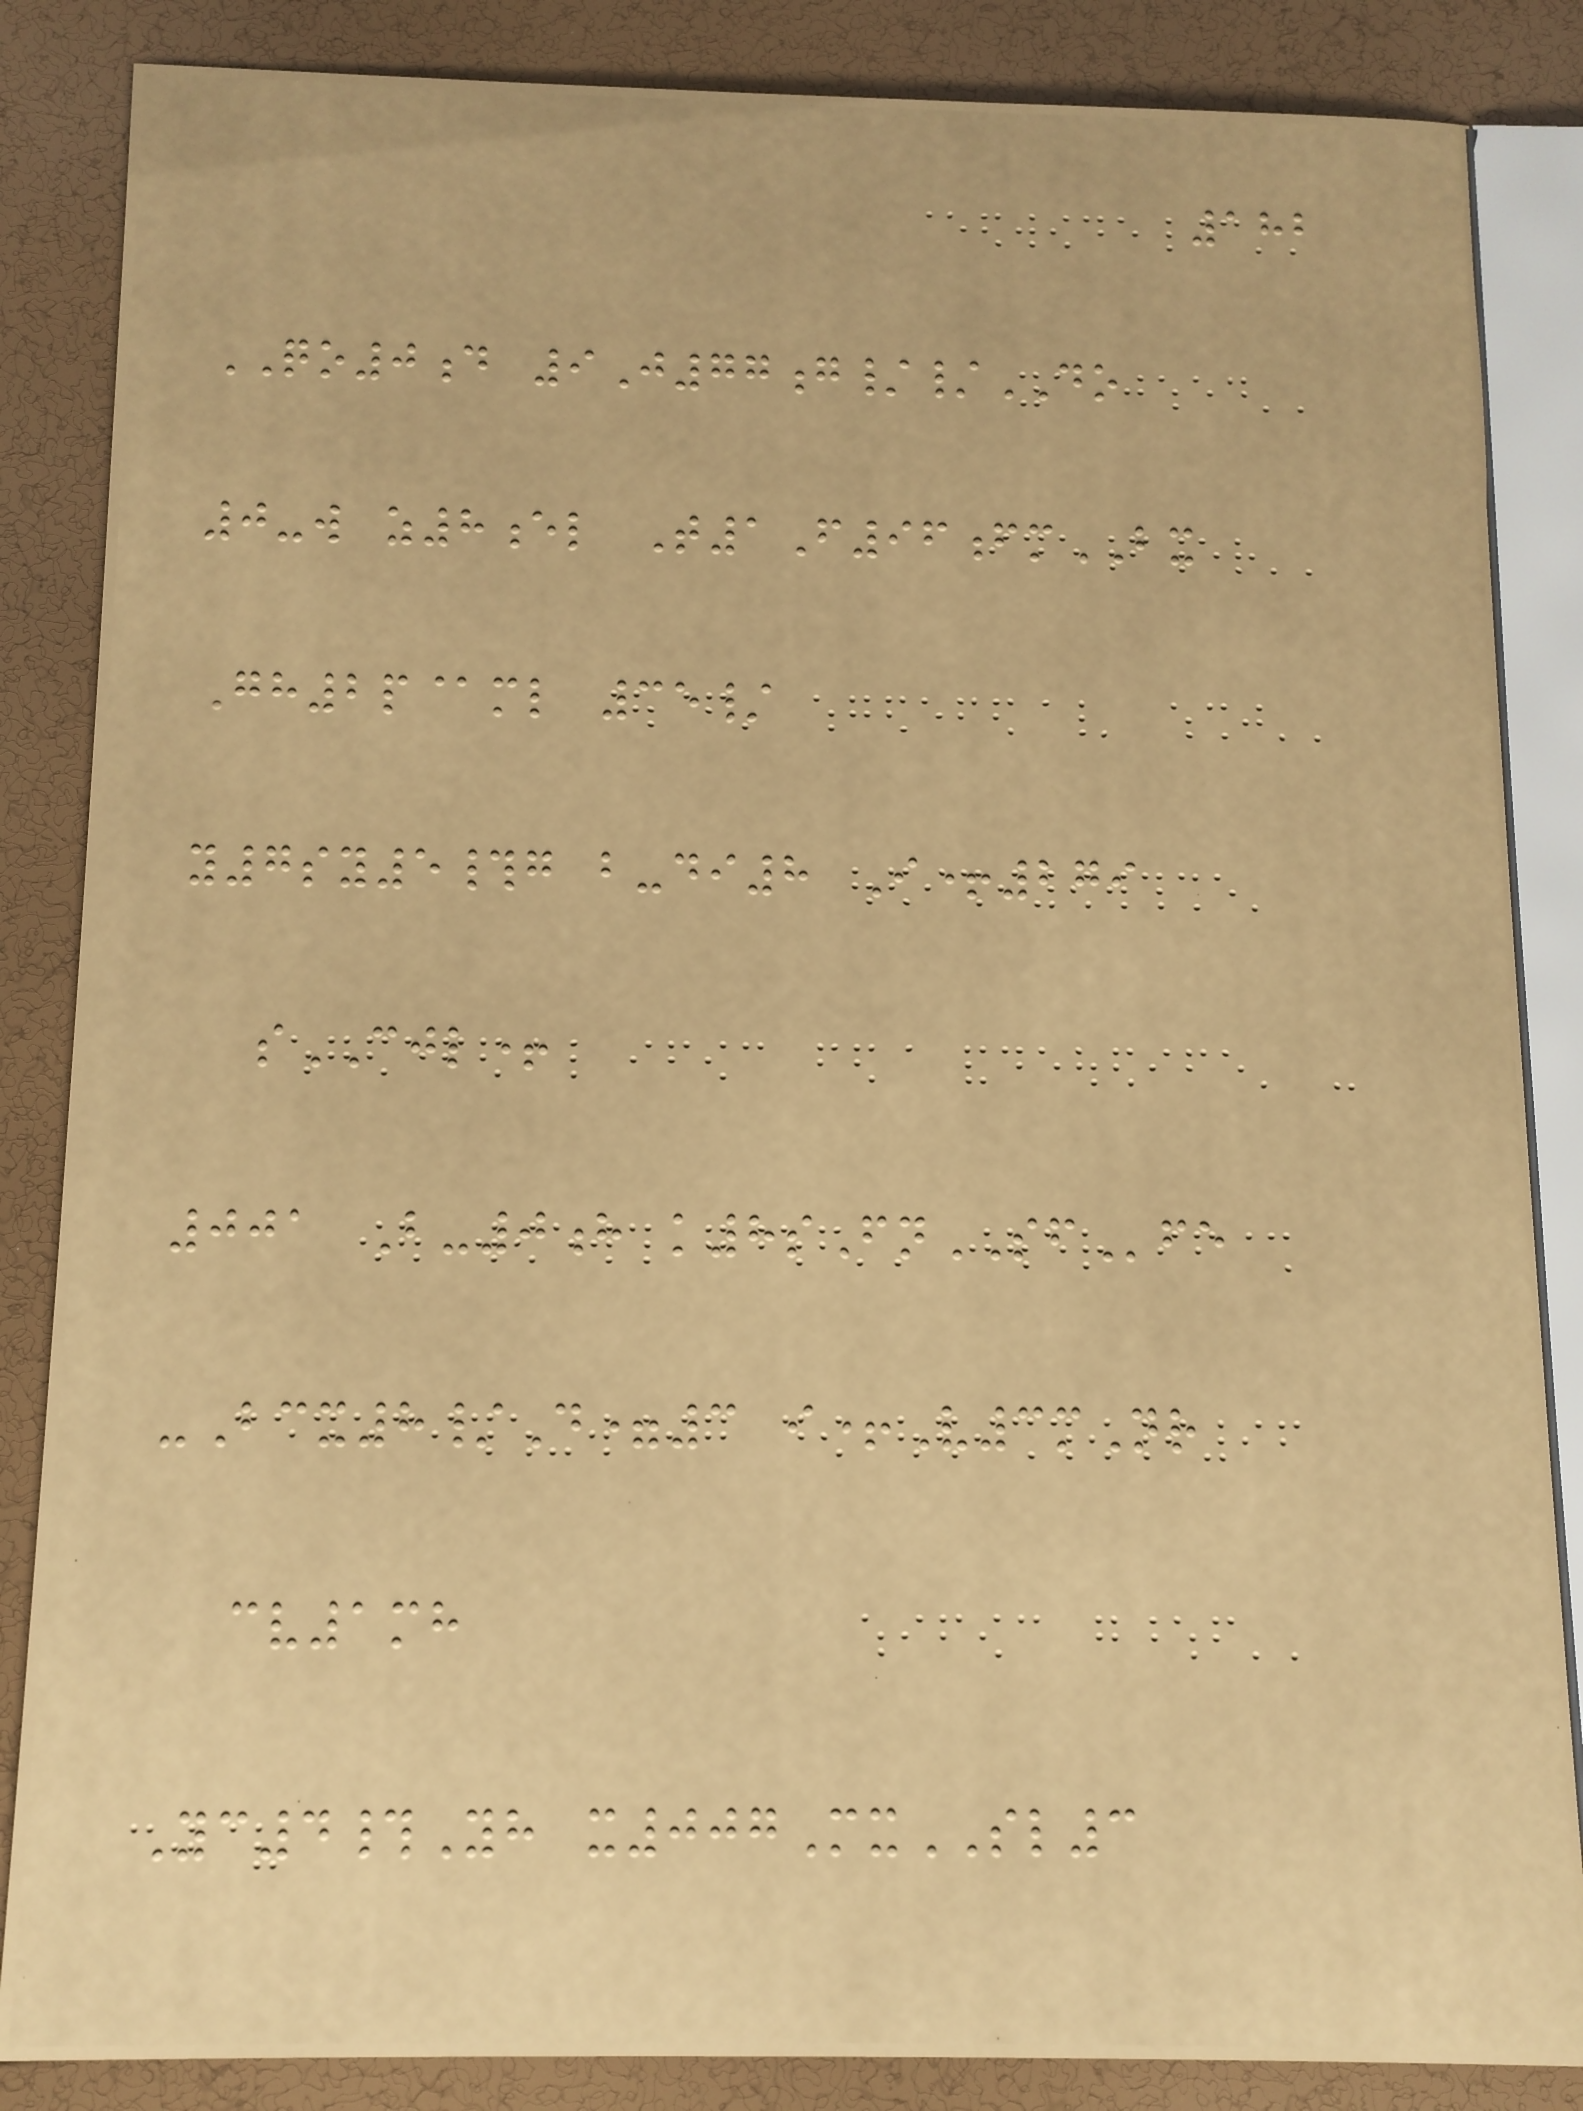182
QO0d 9J77g//DO
0-w z8el T1F96fmBX
Gh2p@ml 35/
y7sy5#g b-di8 I+279
sCJL+
001 B-0h k8sFnSFfe
-Bcx8/D=3 i+V3mNr
cv1mh
Yc4#Yh x007MxSL3
